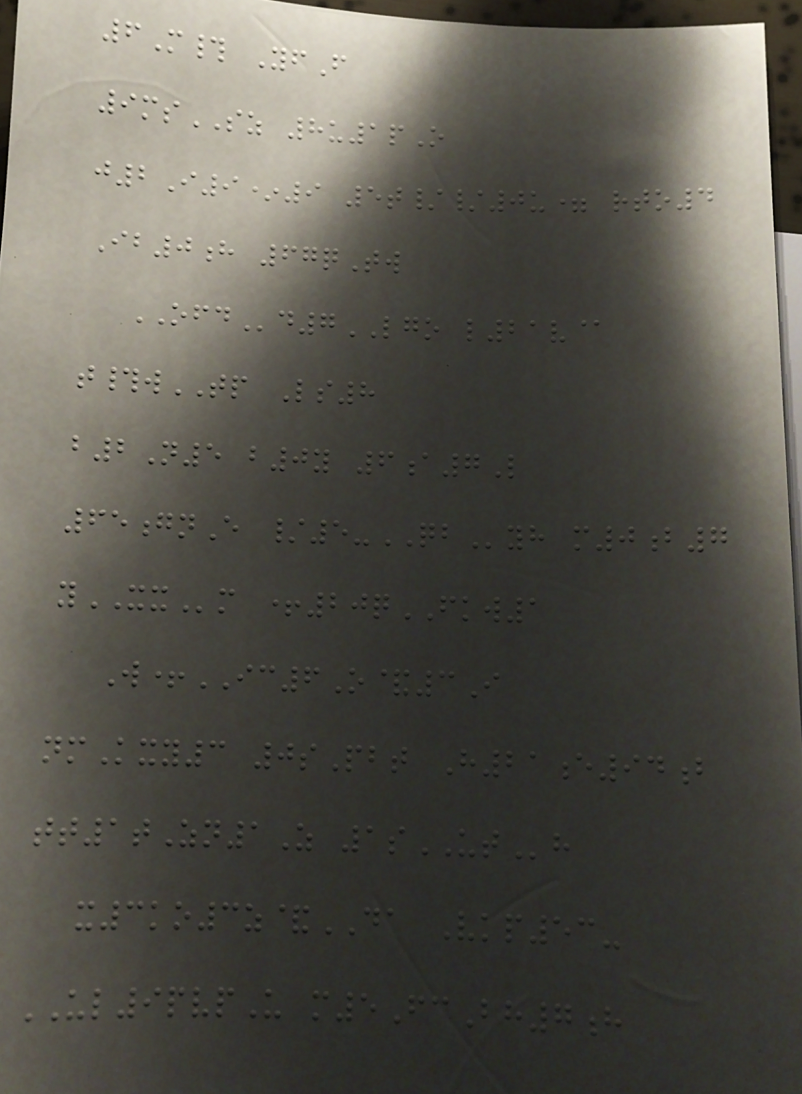6M# YfF
9msSZ 8u1pO
j2I9*9 5t//0u= rto4
Ib0h 67qTw
OFDd7LGO l21v@
t#wTP Ls8
b2N5 b0y 6a7L
65gnE /5-QByh m0b7
yXXm +20qFKW1
W+IC6O&3I
nmKxy3 0sPbt H21e94b
tt1tZn1Z 1sUTh
x3ko3z&DA Vkp53-
UL9pvpU m5FcBh7h
